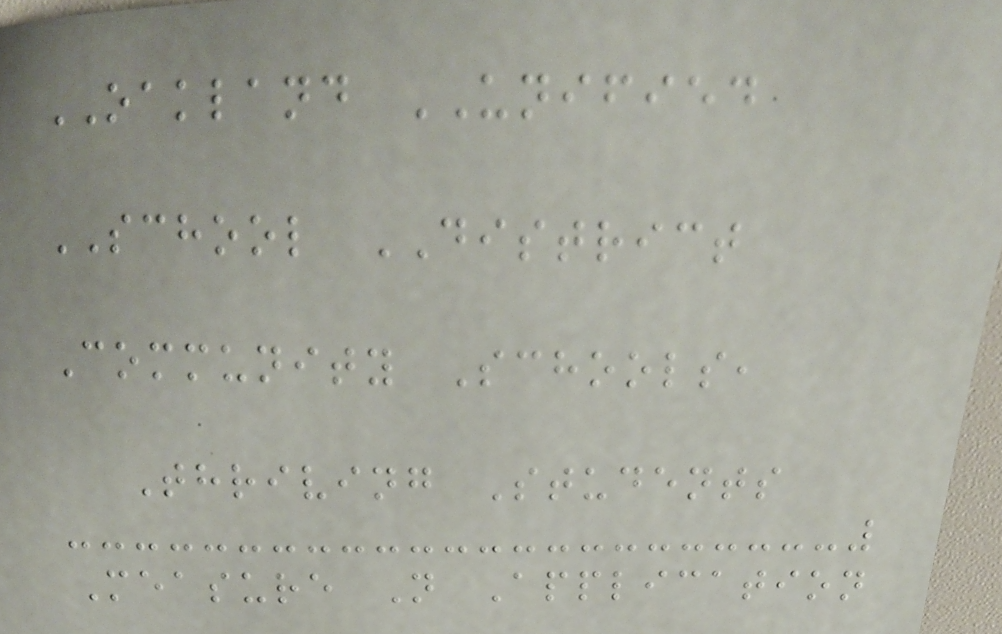OAKLAND UNIFIED
SCHOOL DISTRICT
Community Schools,
Thriving Students
Measure N Application
